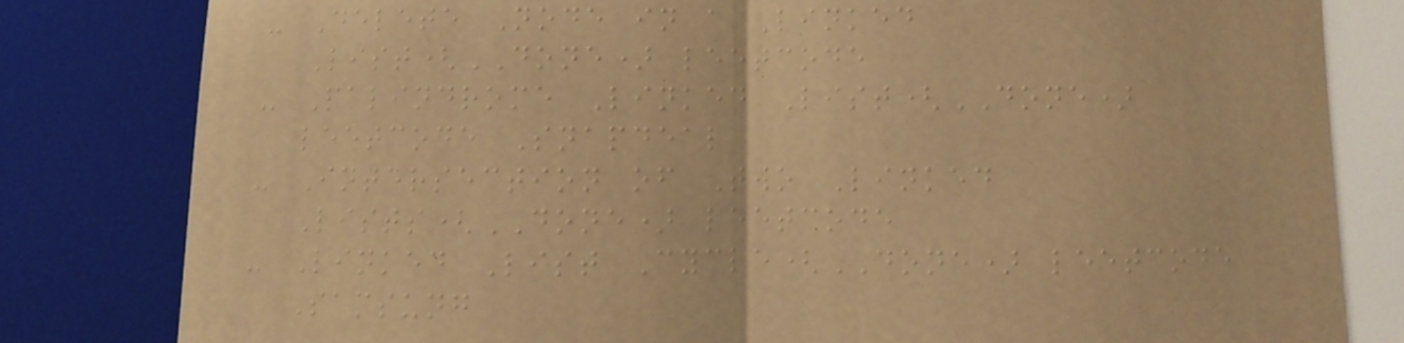- Delete Node in a Linked
List(DONE) leetcode
- Palindrome Linked List(DONE)
leetcode Snapdeal
- Intersection of Two Linked
Lists(DONE) leetcode
- Linked List Cycle(DONE) leetcode
Samsung
